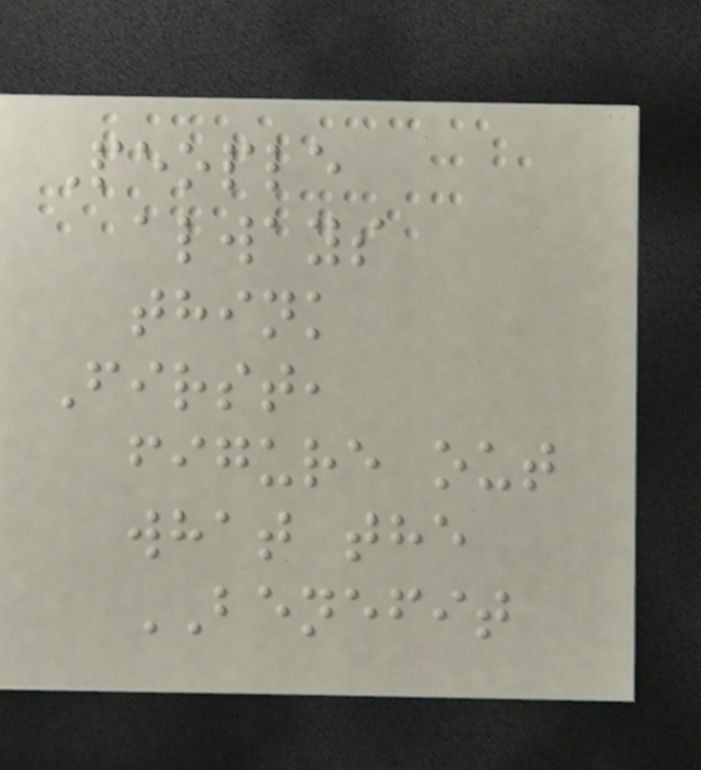People
always
think
First,
figure out
what the
BENEFIT
